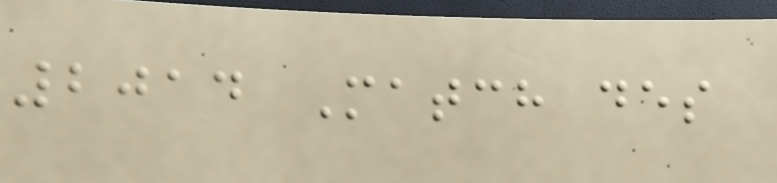2014 Match des
